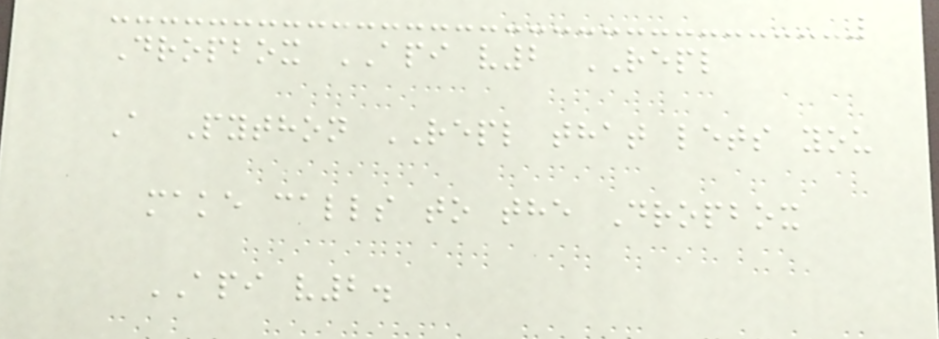Dropbox API v2 REPL
A Python REPL that lets you
make calls to the Dropbox
API v2.
